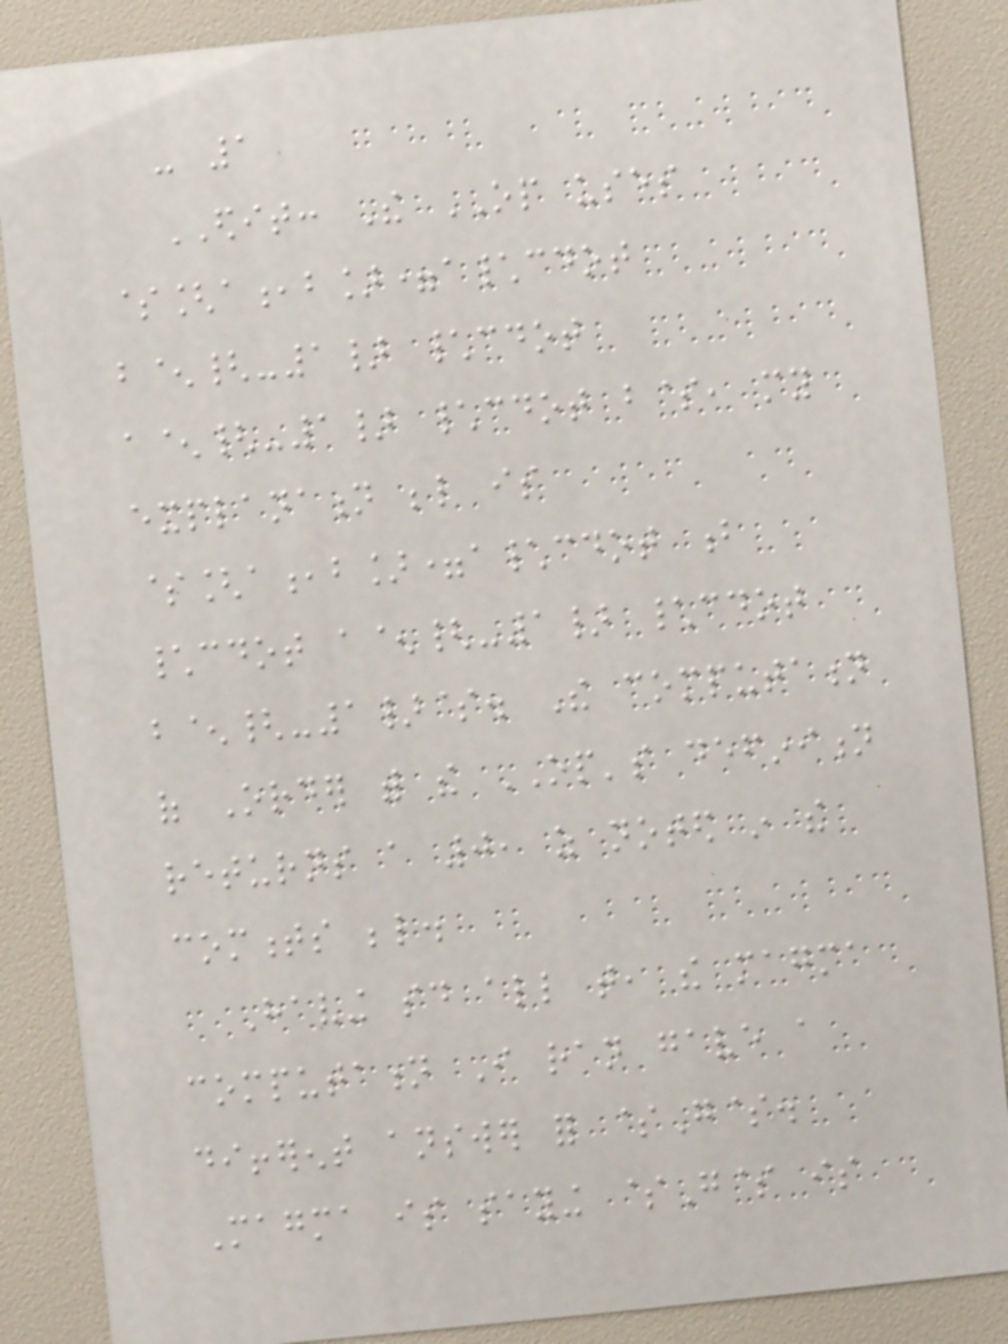- 1
EDIT: The OP uses
$[a,b]=a\cdot
b^{-1} \cdot
a^{-1} \cdot b$, my
explanation below is
$[a,b]=a\cdot b
\cdot a^{-1} \cdot
b^{-1}$. The computation
of Order with the OP's definition
returns a 0, as noted in the
comments below.
Having said all that, the magma
computation I ran gave a
different answer for $G$.
Magma is saying $G$ is
